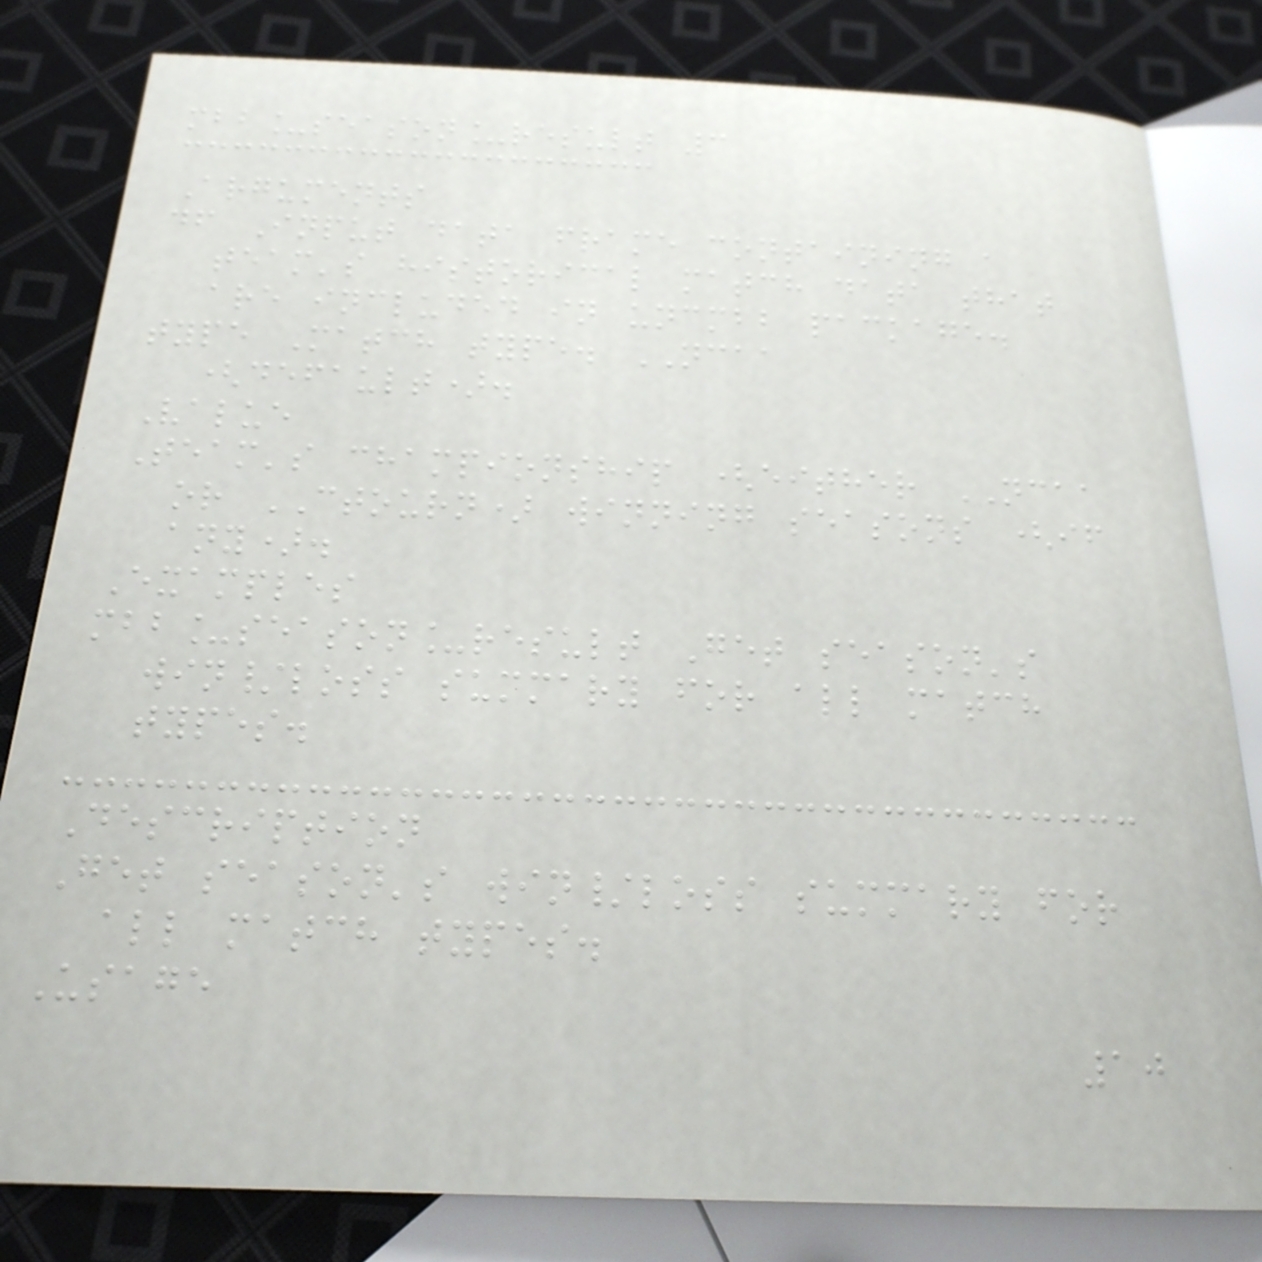mbb_season_result 3
Arguments
df Input data frame containing a
team's historical match data that
are included in uncmbb package.
type Match type. NCAA
(default).
Value
Team's championship (either NCAA
or CTOURN) winning seasons (if
any).
Examples
mbb_season_result Get season's
win/loss summary for all match
types.
Description
Get season's win/loss summary for
all match types.
Usage
10
